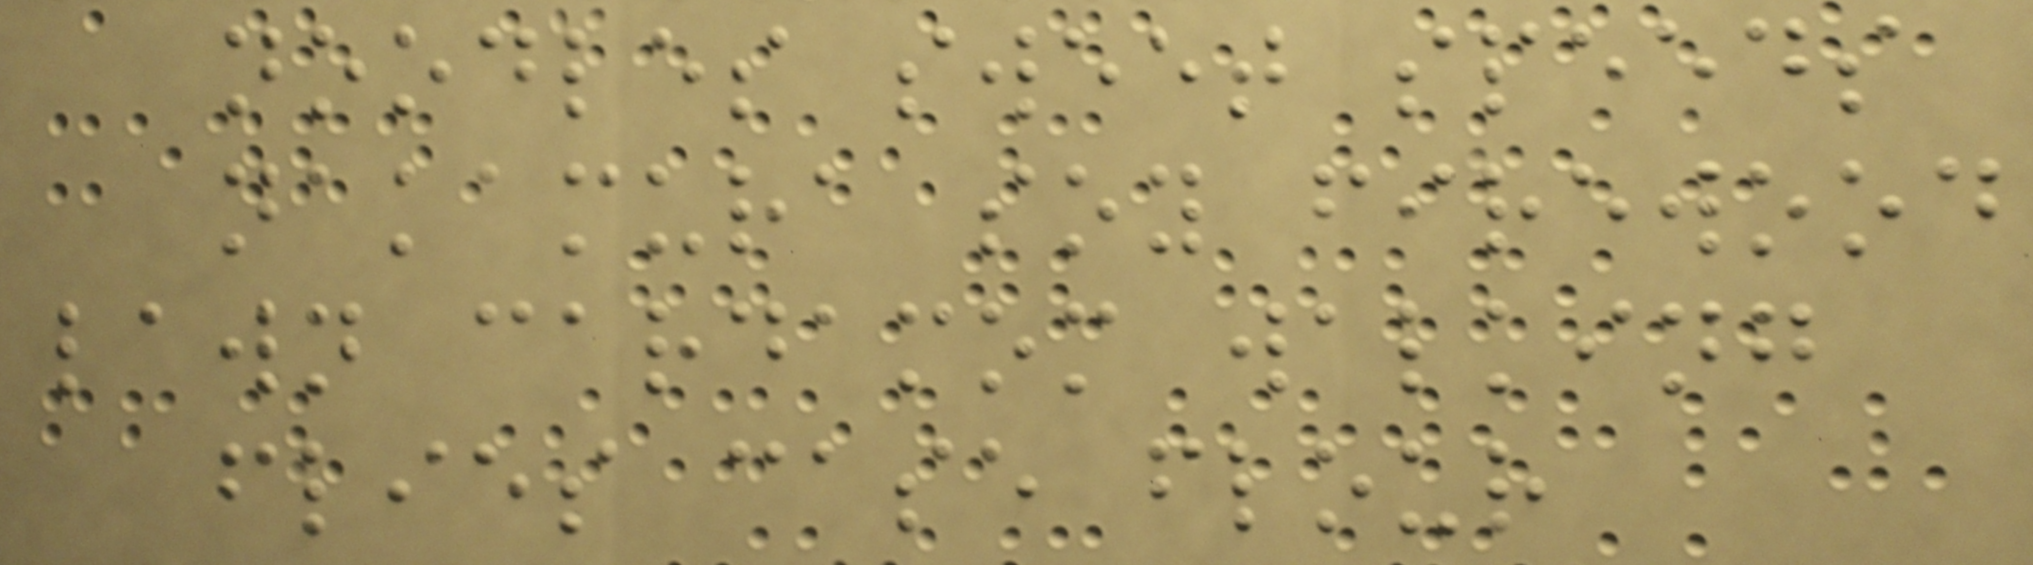noodles sweet speeds
nakamura soy firewood
lawn cardamom walking
flies case flour
